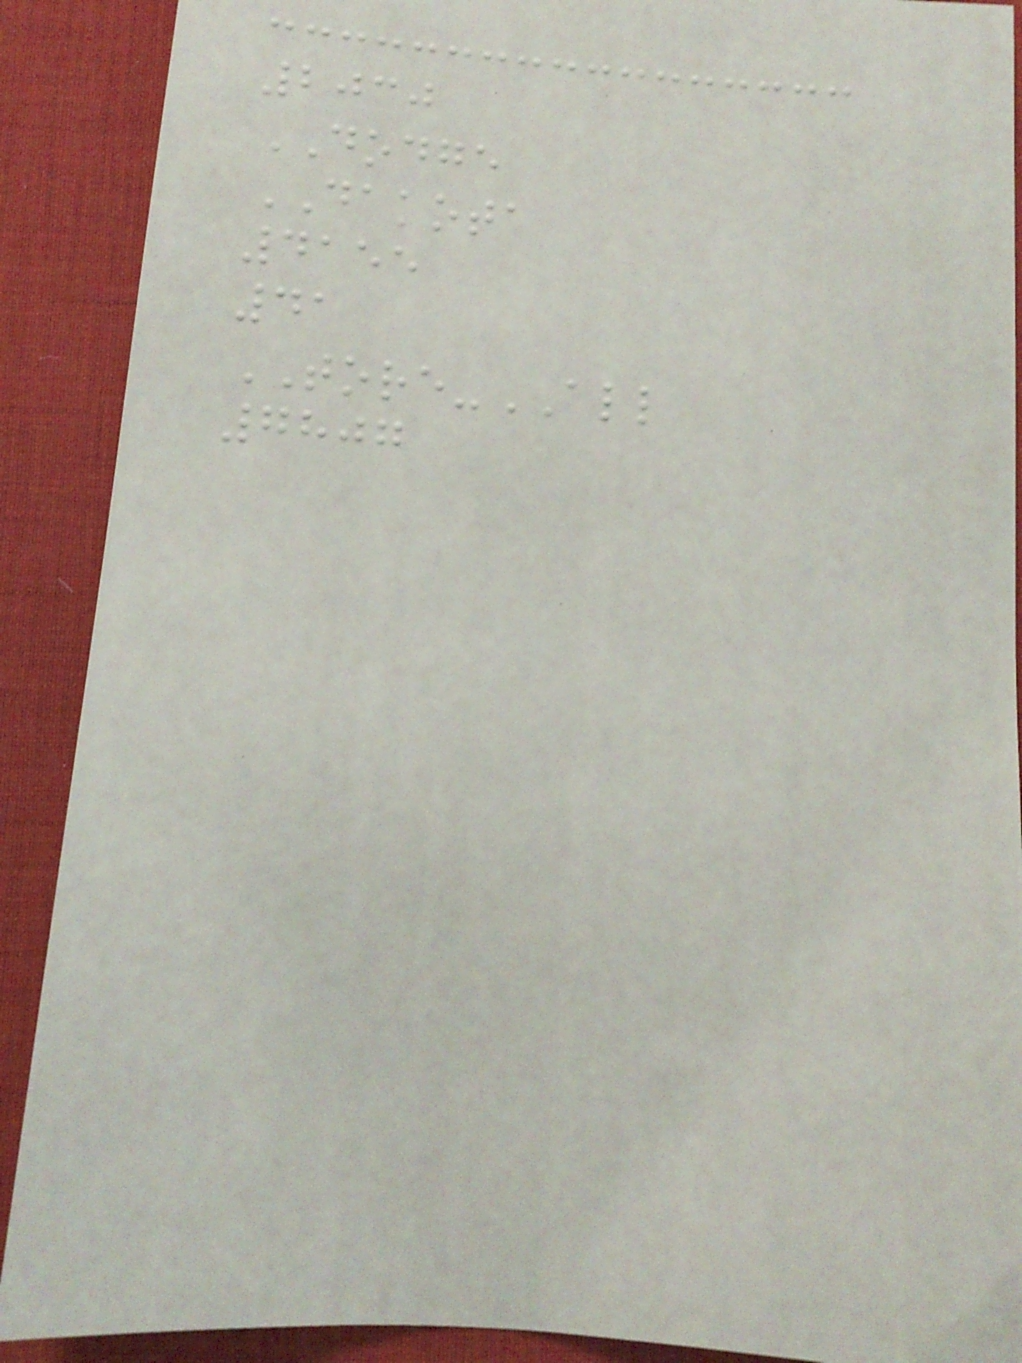2030
DODGE
DAKOTA
4155
41
TORE-ALL
7807
